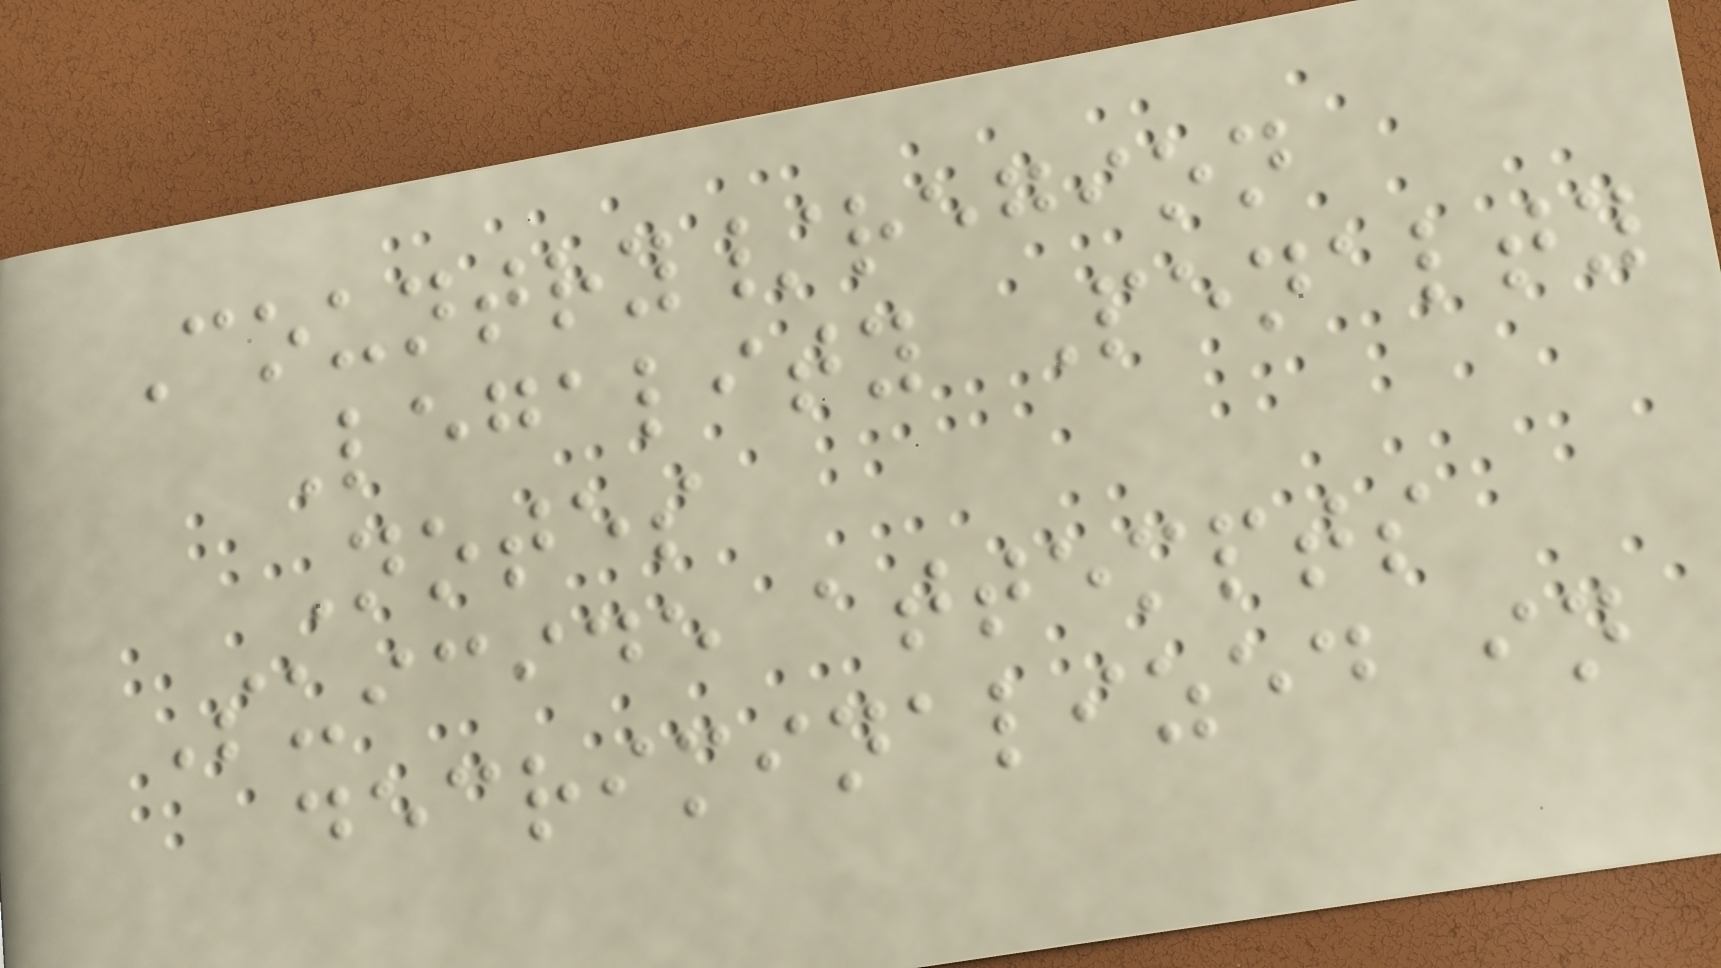Country/region
Legality Penalty
Notes
Suicide attempts
decriminalized in
